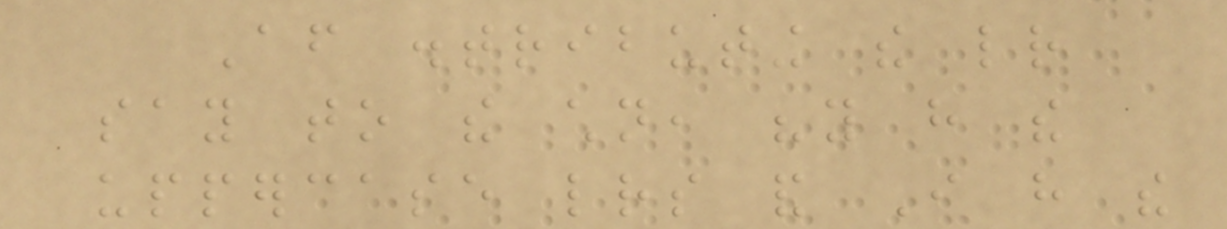After distributing the letter
say to the children, "you have the
uppercase letters and I have the
